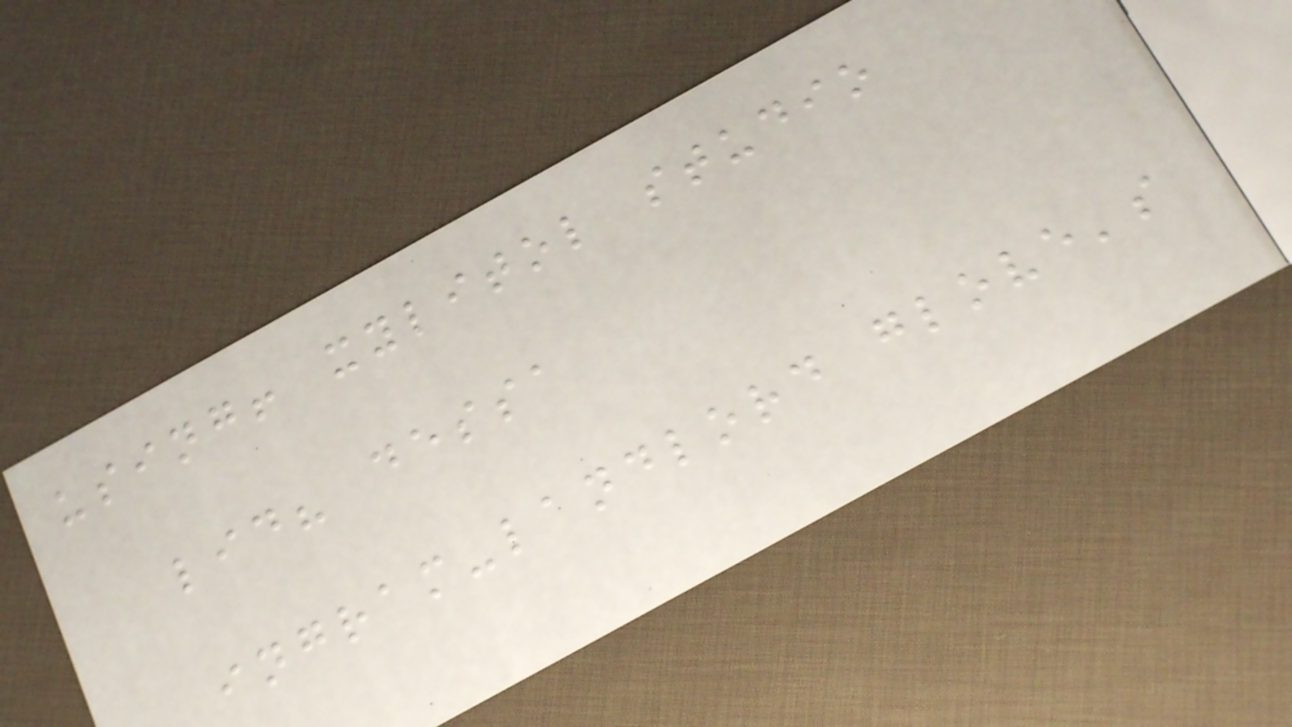using! xylitol studio
lid? dessa
ingram-landlord glove's
